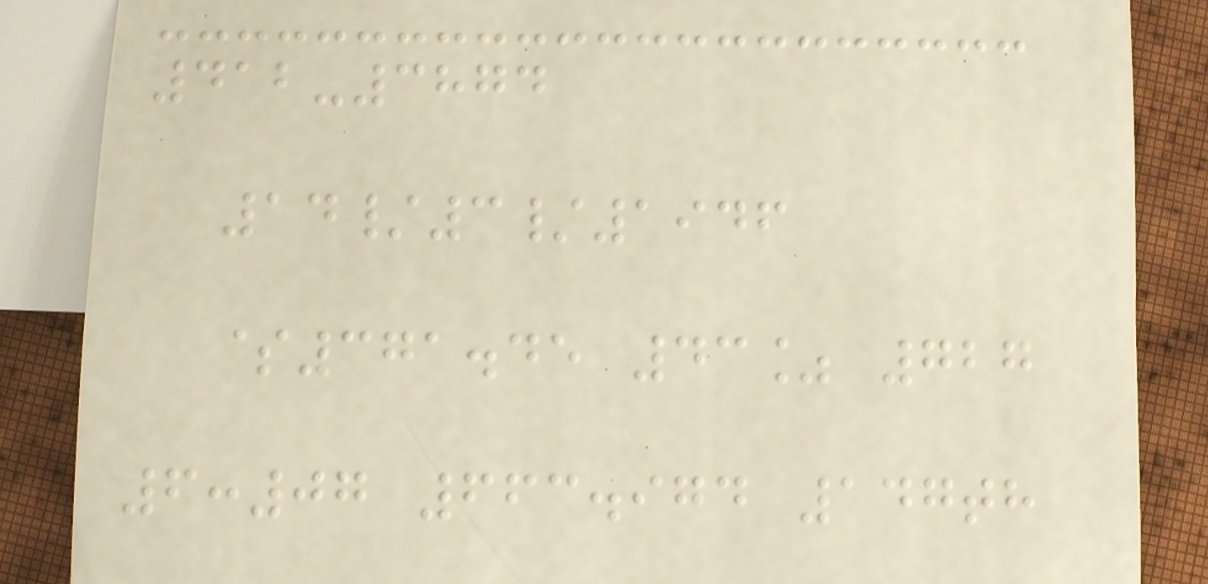412-3874
14/3/1946
$371.45 43% 727
6:07 663.974 147th
